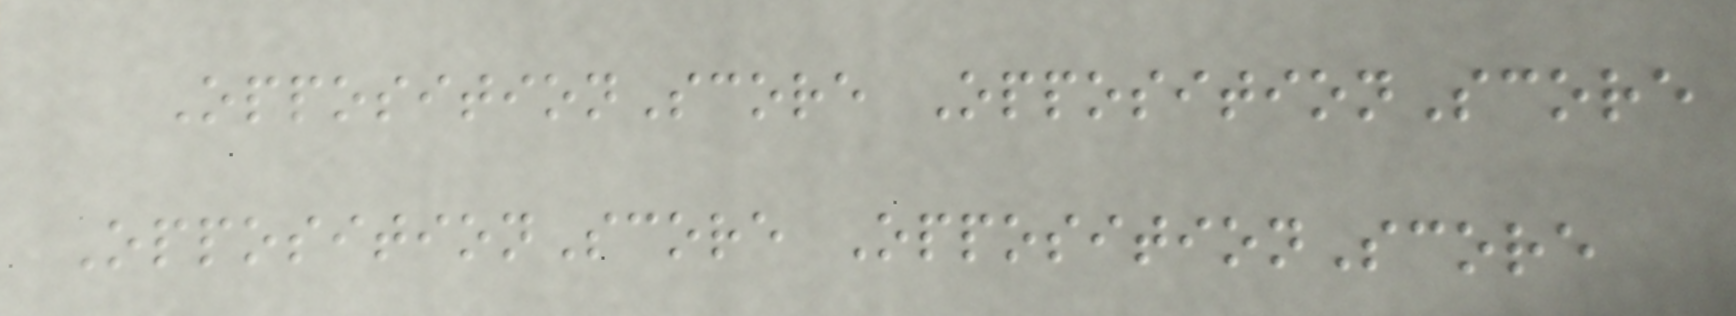OppositionScore OppositionScore
OppositionScore OppositionScore
